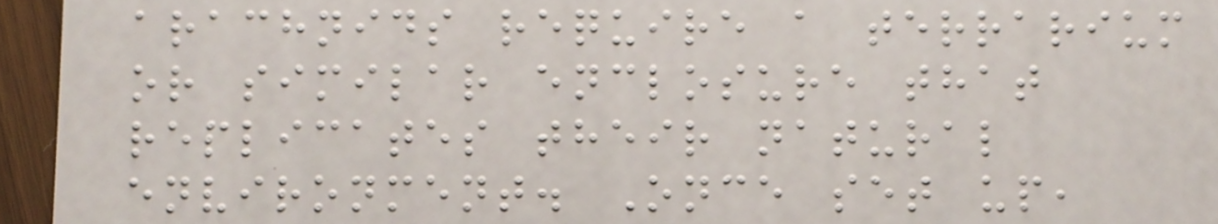arachnids require a terrarium
or similar enclosure that
replicates their natural
environment. Once set up,
